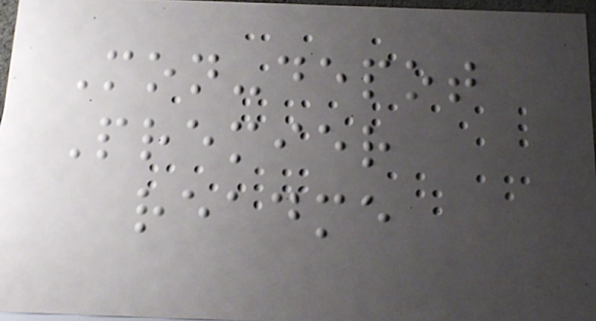Mon-depot
Premier
readme
